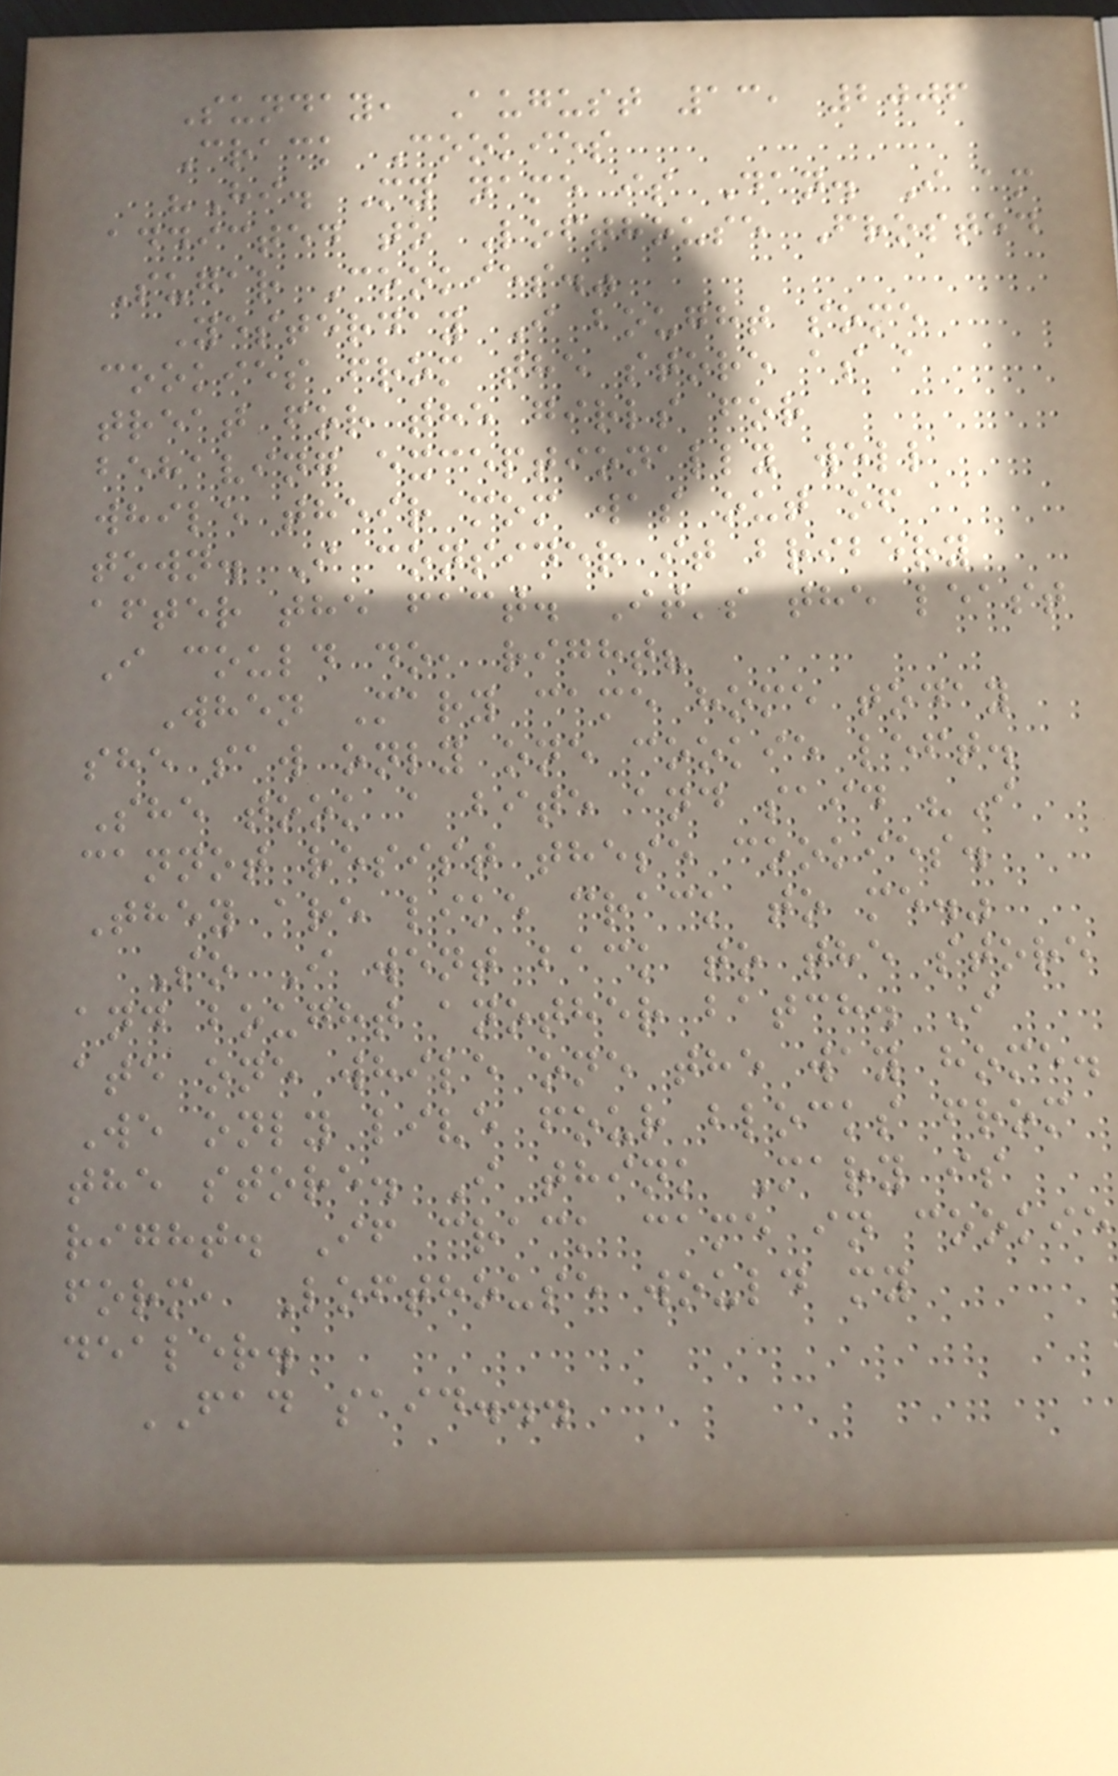Sunday, August 13, 2006
Crack Cookies
"Hi. My name is Dan. I am
addicted to Lofthouse Frosted
Sugar Cookies."
Yesterday I bought some
cookies from the store as a
treat for the girls for
behaving exceptionally well
while their mom was out of
town. I consider it bribery
after the fact. It's the least
I could do, right?
When Mary came home today
she saw only one cookie left.
She took a bite and said "I
cannot resist these cookies.
They are like crack to me."
So I went back to the store
and bought another batch. I
ate one while one the way home.
We only live four blocks from
the store. I think Mary is
right. If crack came in cookie
form, Lofthouse would my
dealer.
FAD said...
